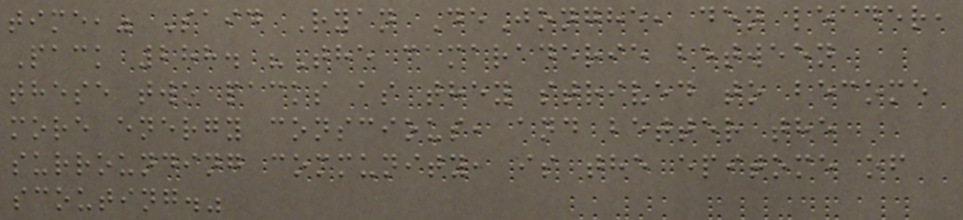time," Said Ryan DeJonghe, den leader,
Pack 288. "The camaraderie between
these two packs as they strived to become
more energy conscious, and better the
surrounding community, is the epitome of
scouting."
